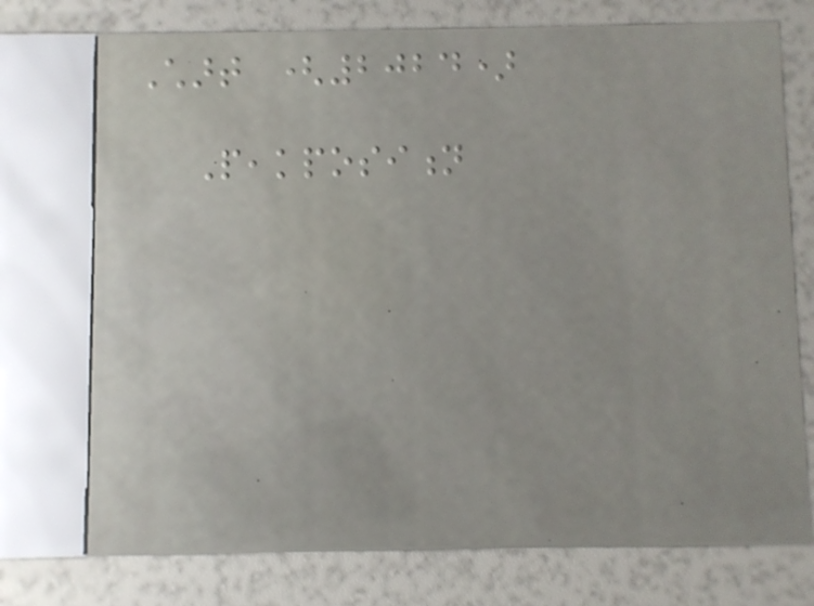Chart (2024)
Peakposition
